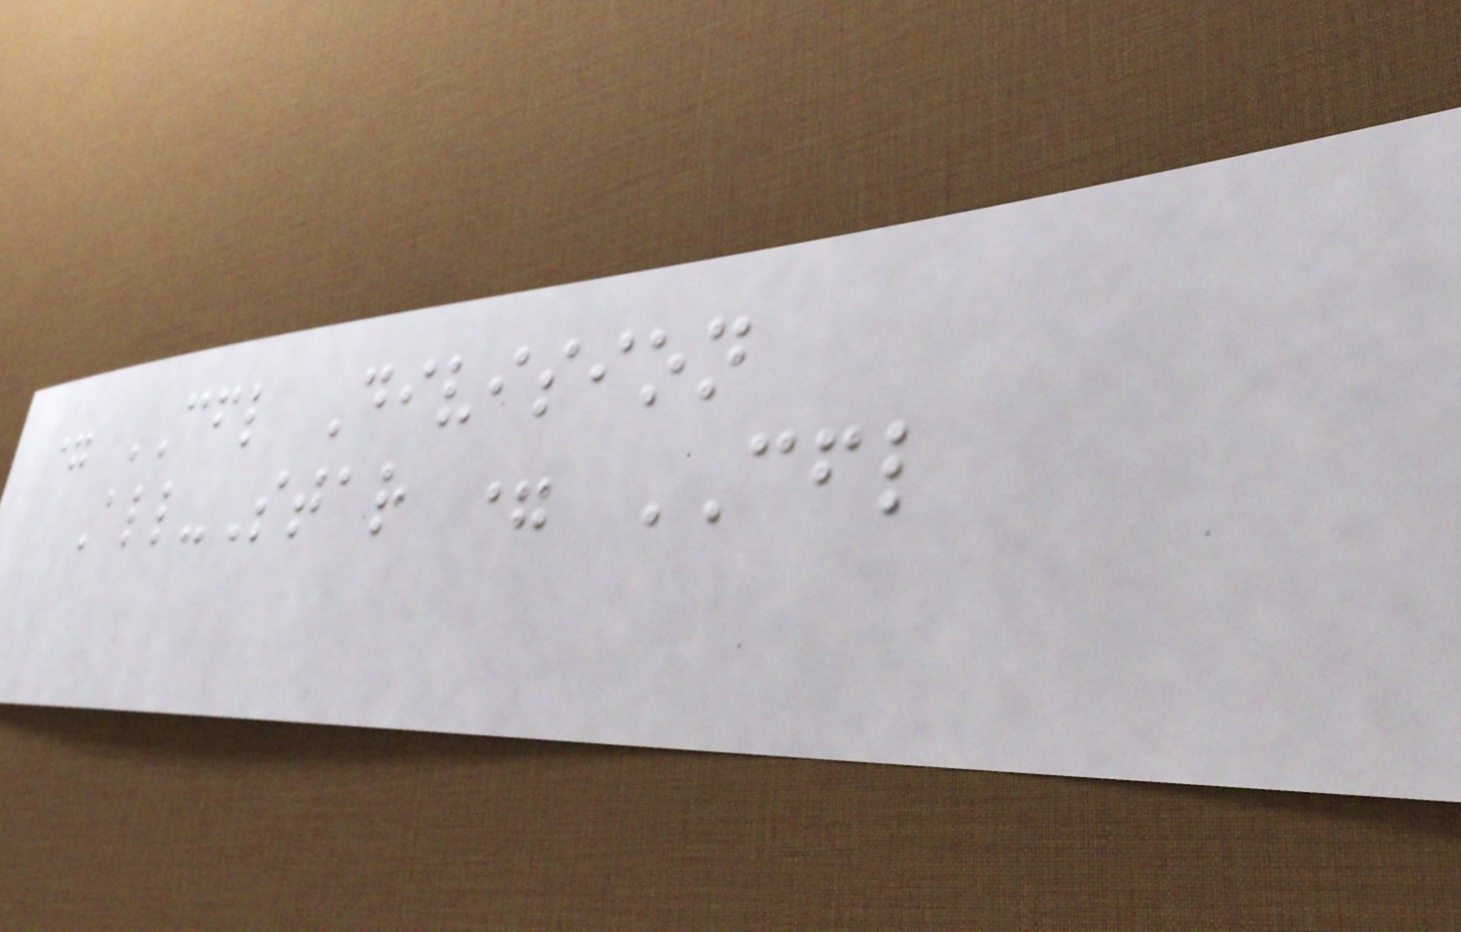= CFL Division
All-Star = CFL
